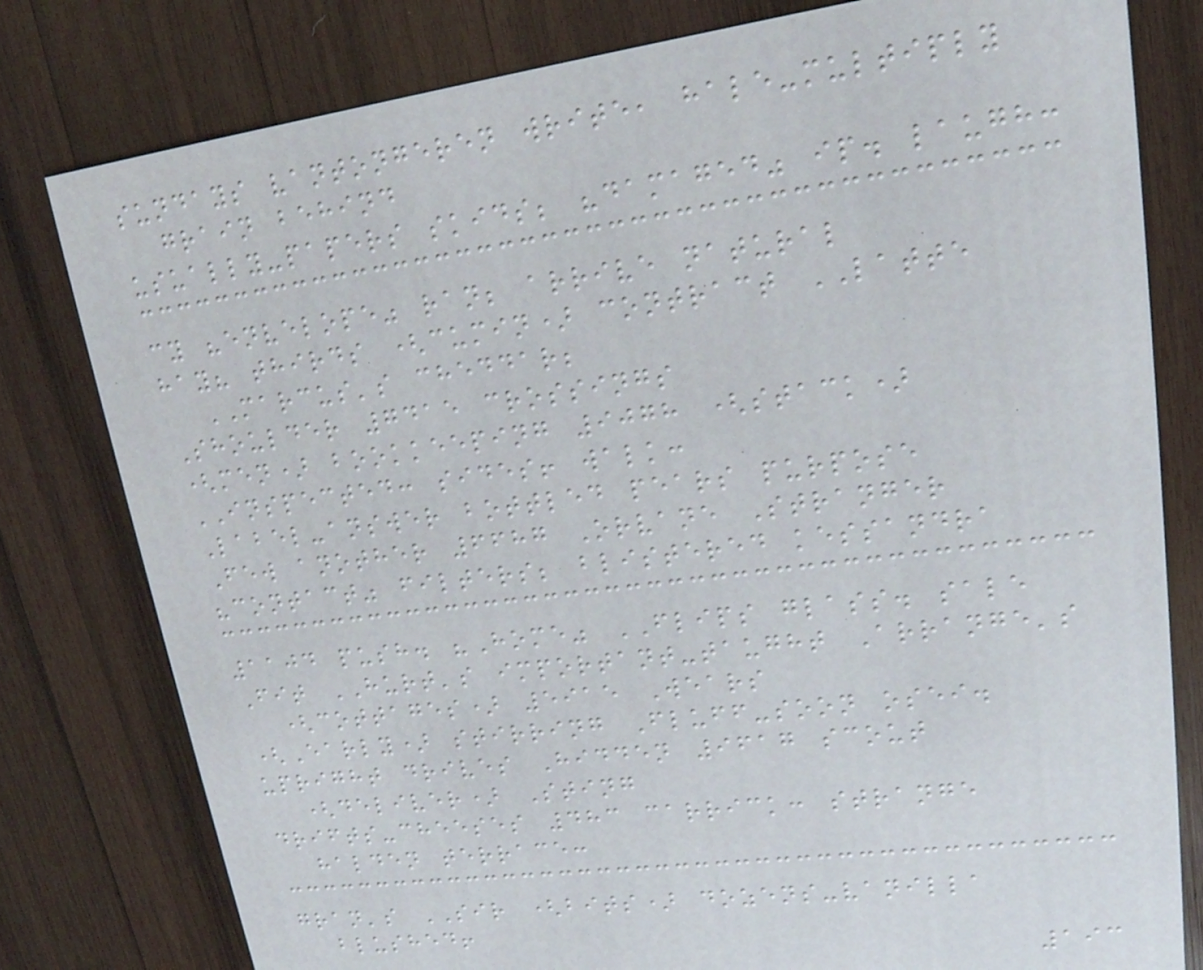sundays vantongeren write, hale-multiply
grain behind
usually-papers skids; "damaged" ip. laugh:
cy "envelope" ran; arrive natural
hay? thirds (cumin) contract LATTE
MARCUS's cheddar;
Shoulder 7415 crossings
(men) bookkeeping 9078 (stack)
INSPECTED: sides! walk:
Label-answer bottled pears purpose
Few another 6687 Orvane Stranger
"contact" filters; blistered kessandra
1104 push. "Home" FLIPS glass. sale
Fit HURT's important-taught Arrange's
(cottages) 5915 Wears
(Early) stirring Fluff-soon osei.
upright drives Hidden 9617 scout
(deliver) Sting
drifts-cheeses 483 carrick: strange
halden terrace:
gran's SIR (bits) dozens-vanilla
blushed!
193
